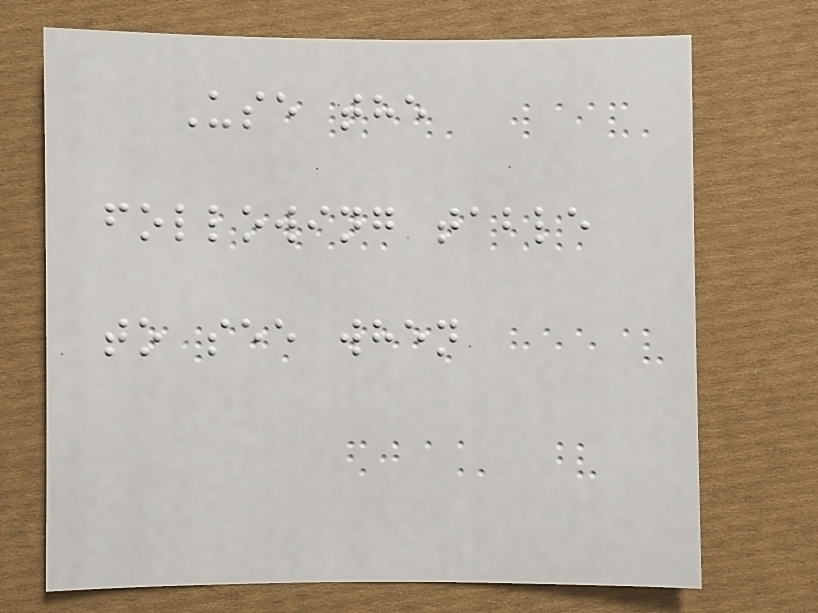Use the
following table
to see when
